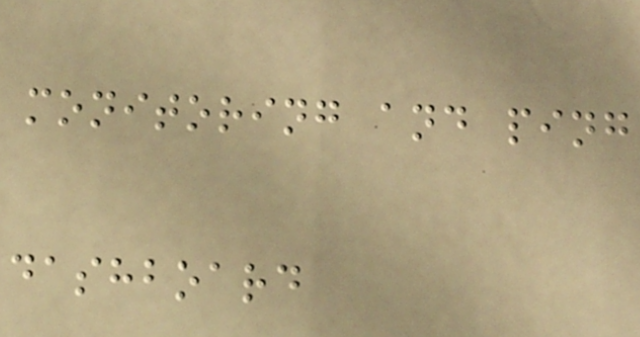monitoring and ping
dashboard
